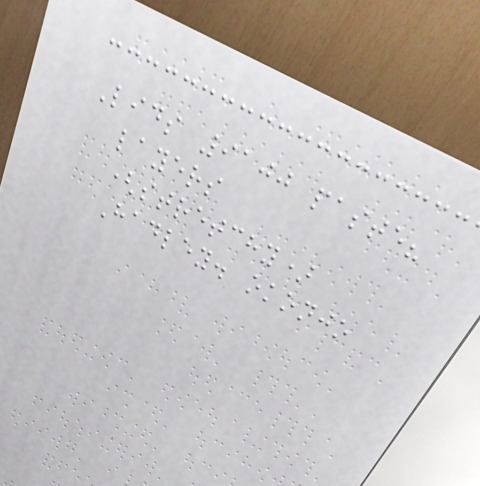Lids 9100 paste?
layers
(stretchy)
Hadley. okonjo
